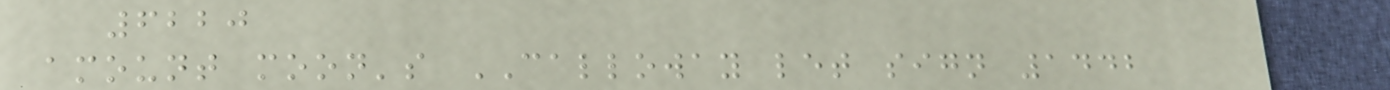6220
amount moon's CALLOWAY let sign 1442
